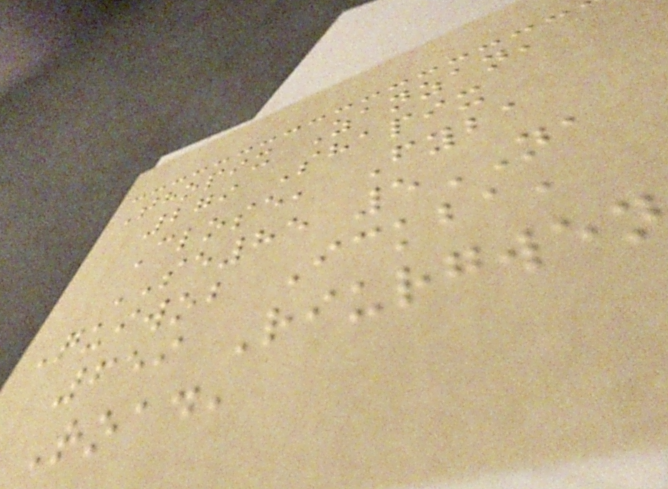Thopix Zanzan,
279 Shapix
Close, Fyba
SE85 5NA
Quiwob Ickba,
659 Riurgwen
Road,
